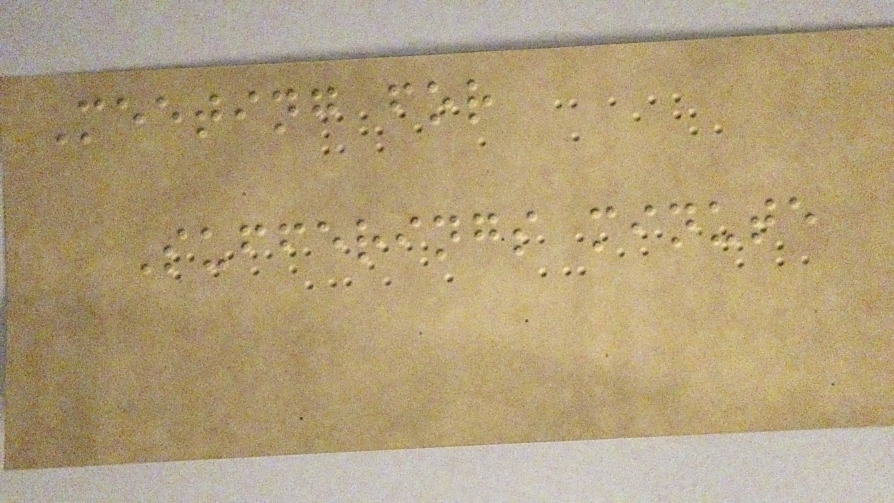Meeting for
Sufferings minute
